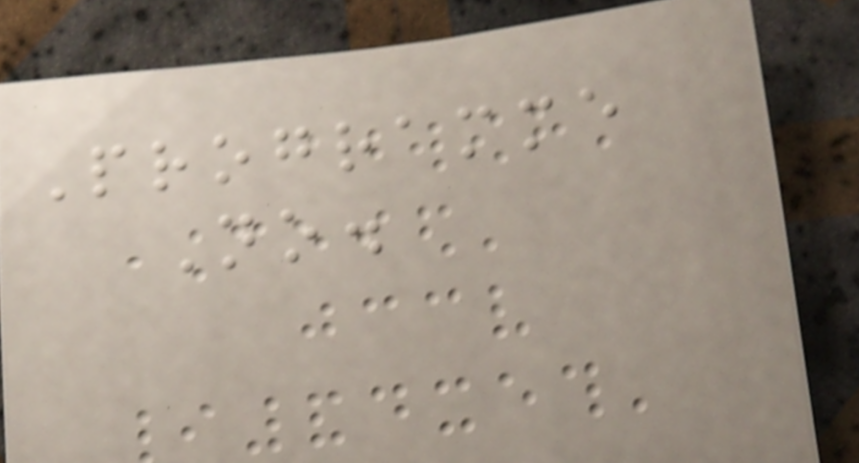Programme
No.
